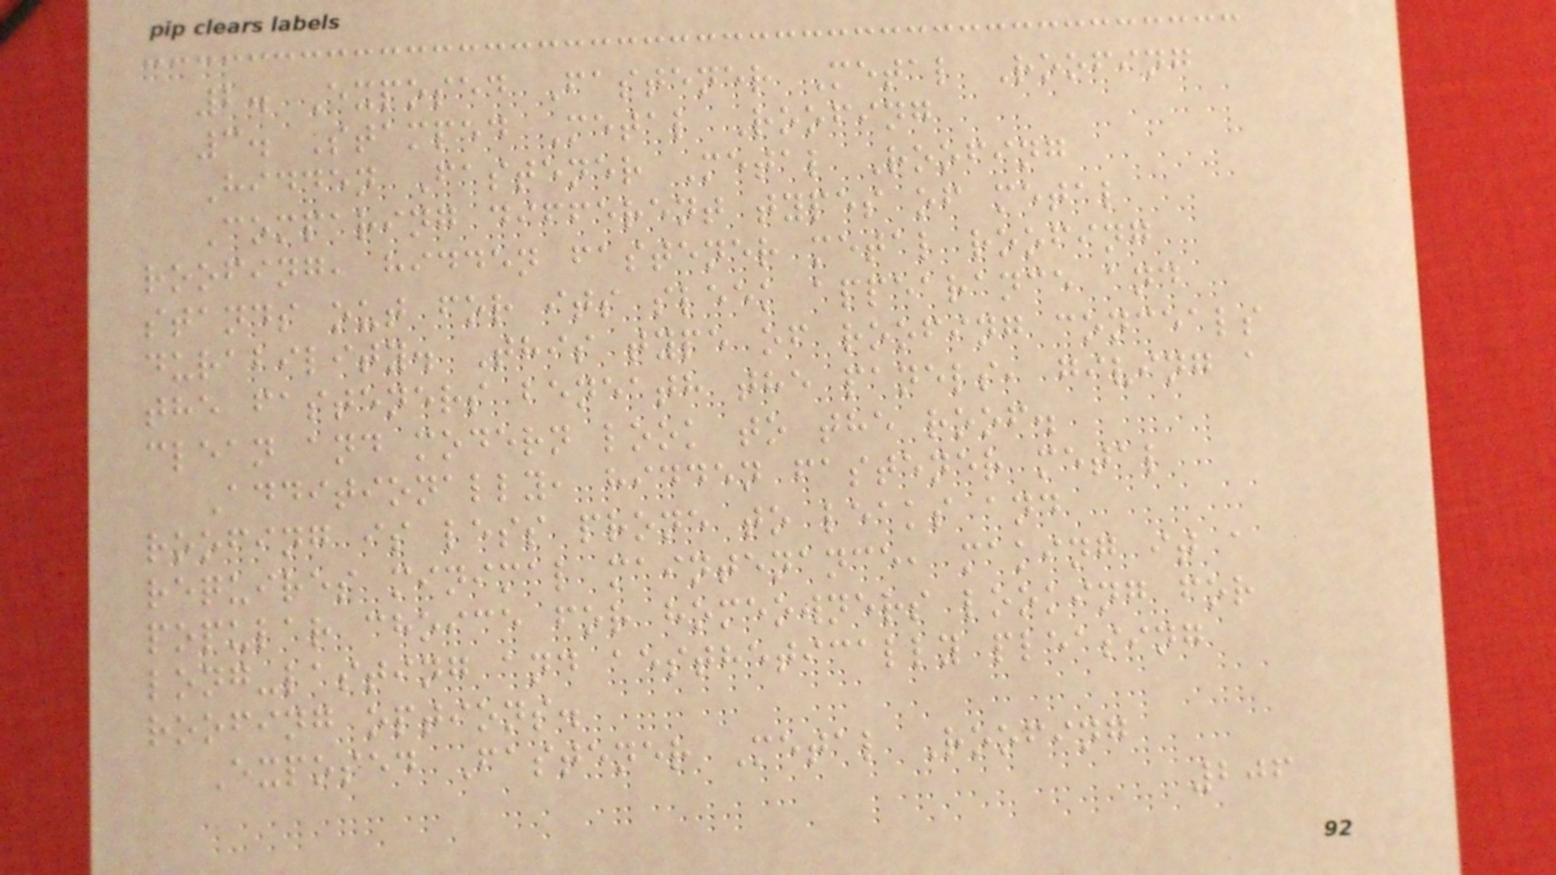2. Exposed Fastener Metal Roofing
3. Stamped Metal Roofing
Hidden Fastener Metal Roofing
Comparing different types of metal
roofing, hidden fastener metal roofing
stands out for its sleek appearance and
durability. This type of roofing conceals
the fasteners beneath the panels, giving a
clean and modern look to the roof.
Additionally, hidden fastener metal
roofing is less prone to leaks and
requires minimal maintenance, making it a
popular choice for homeowners looking for
long-lasting and aesthetically pleasing
roofing options.
Exposed Fastener Metal Roofing
206
